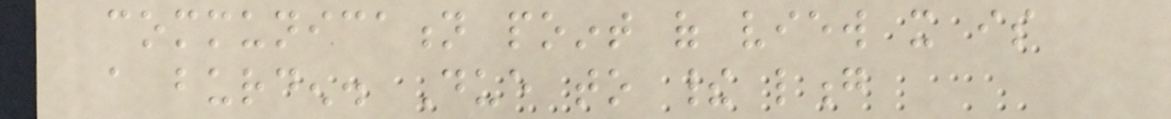communication point of view it is
a burden. Due to their long
